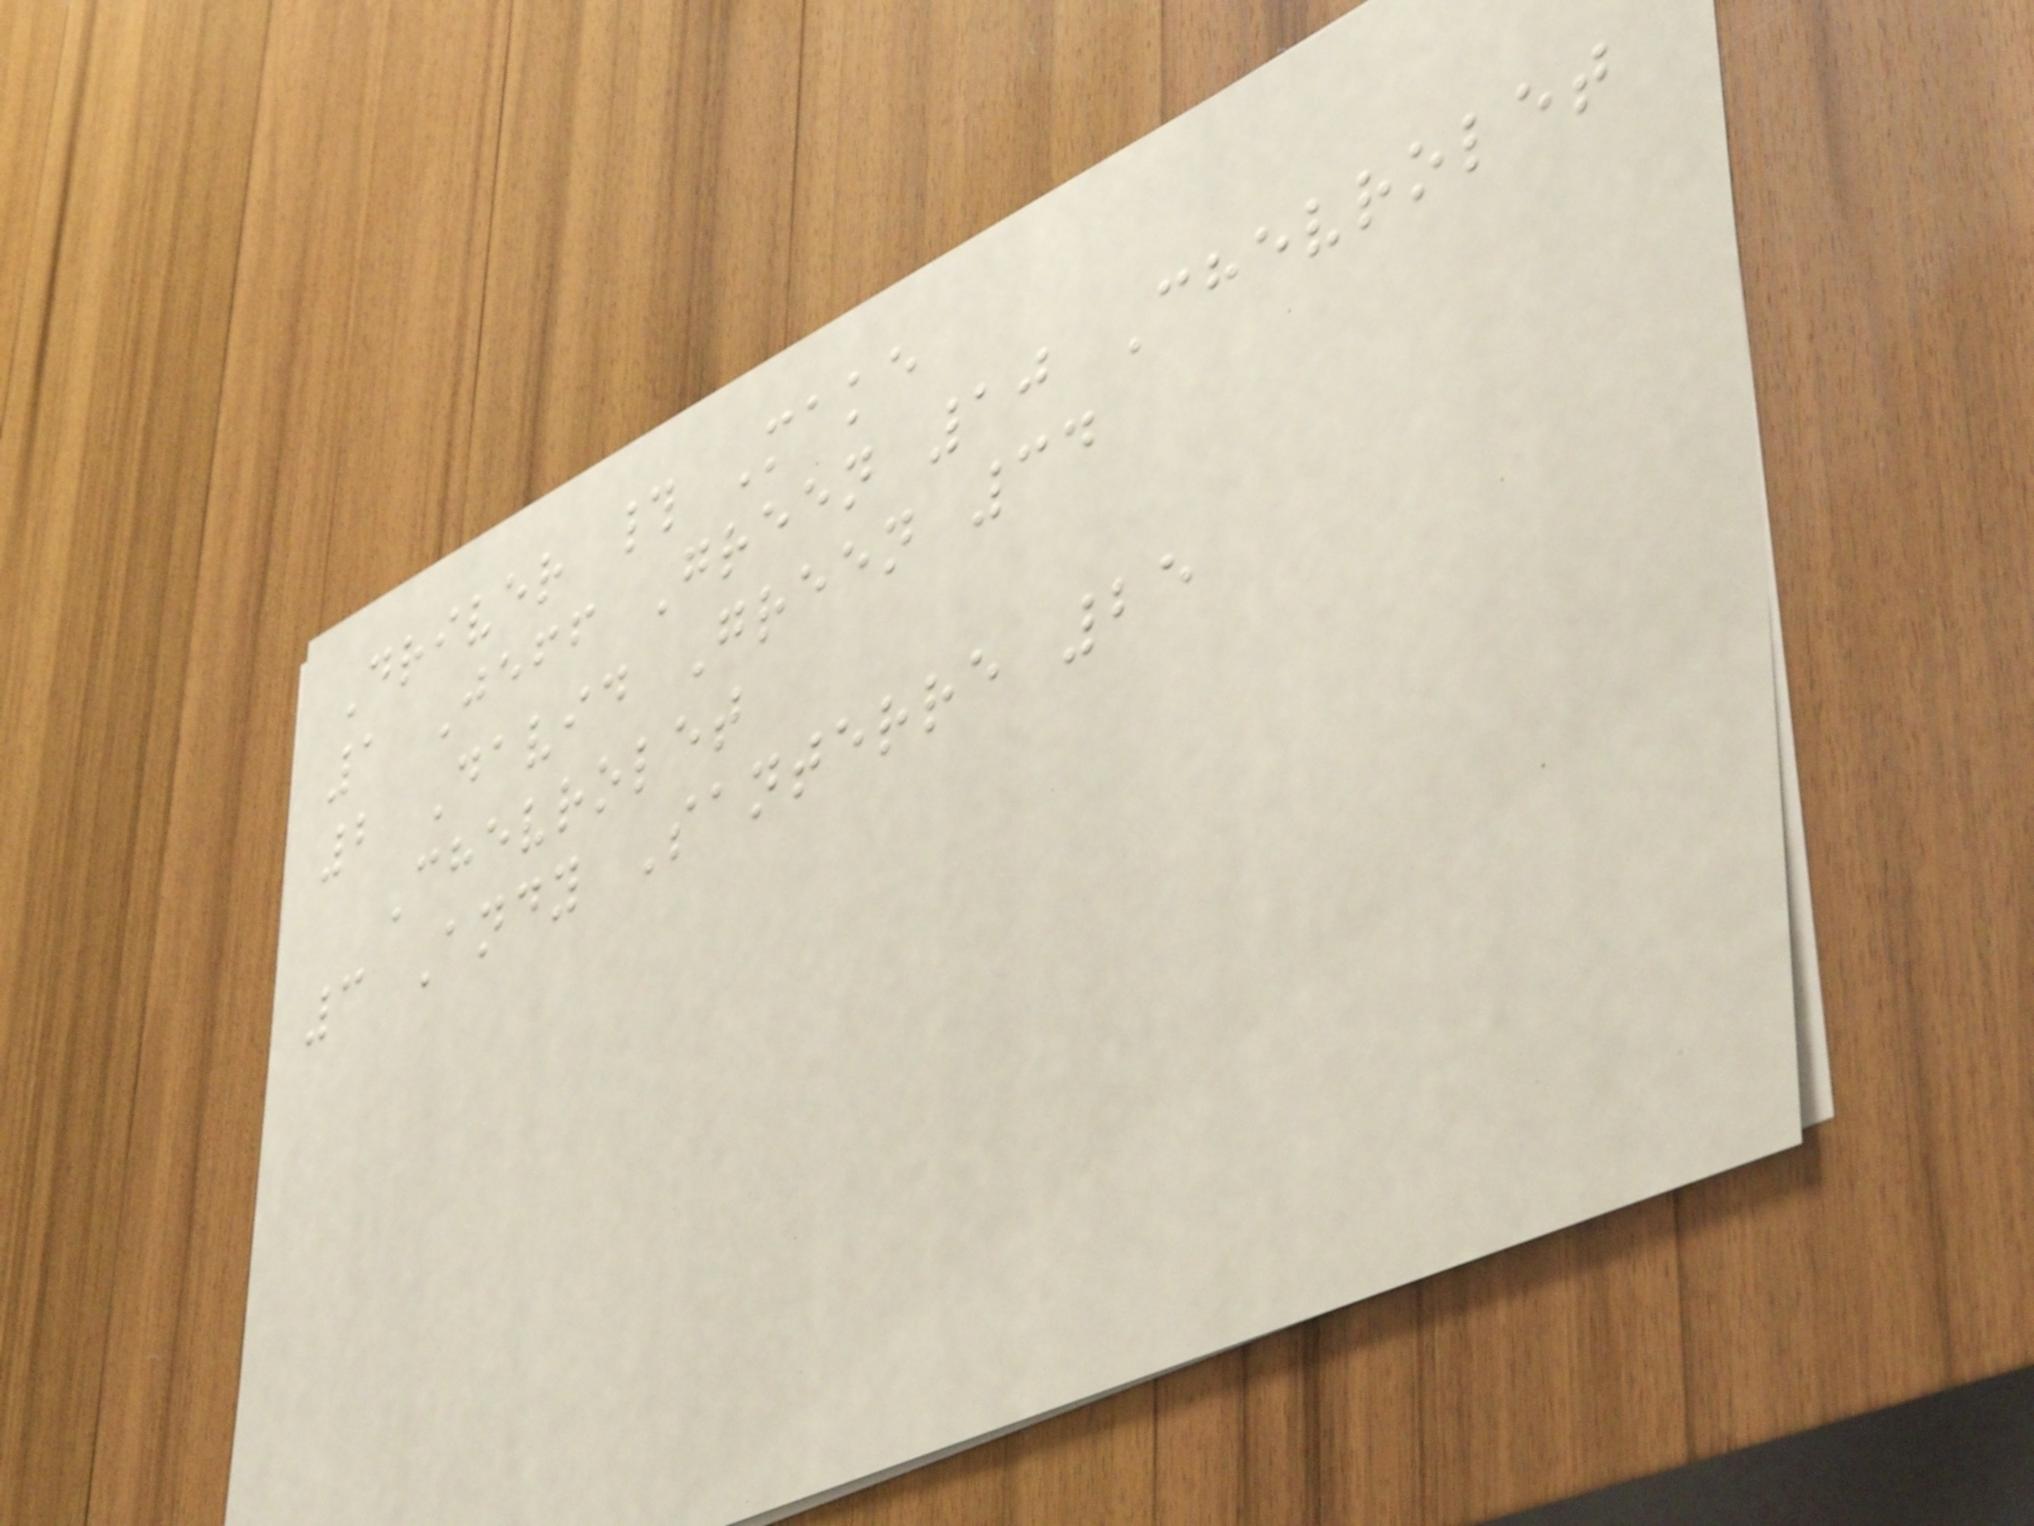Driver # Make
1 Jeff Green 10 Chevrolet
2 David Green 34
Chevrolet
3 Andy Santerre 25
